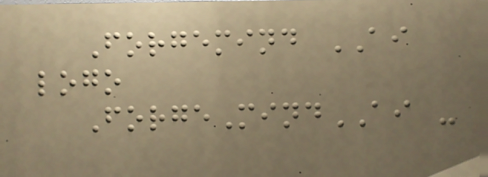Forgemind AI
logo
ForgeMindAI -
